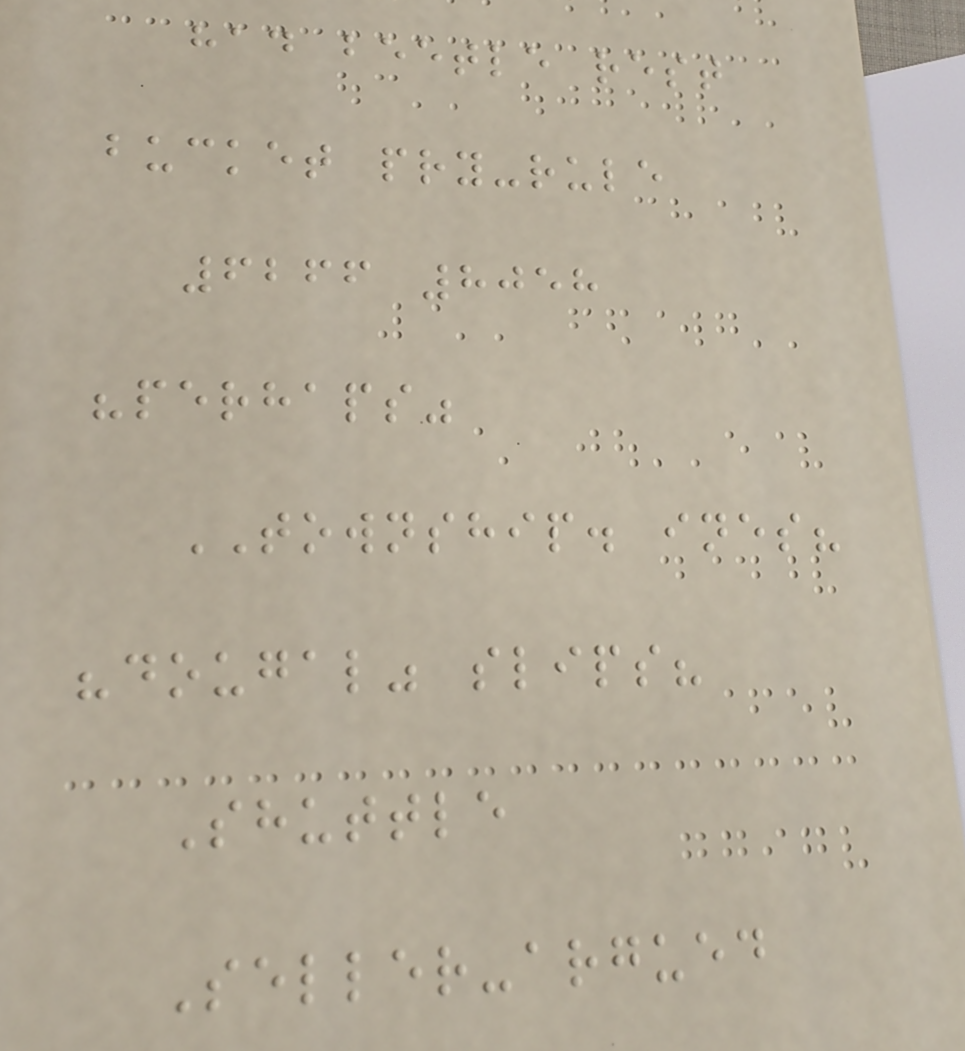had beetle rest
bucket pry-rule
6266 8058
"perhaps"
TOWNSHIP. ines?
"dougal" slips?
Shuttle
Seller-argued
